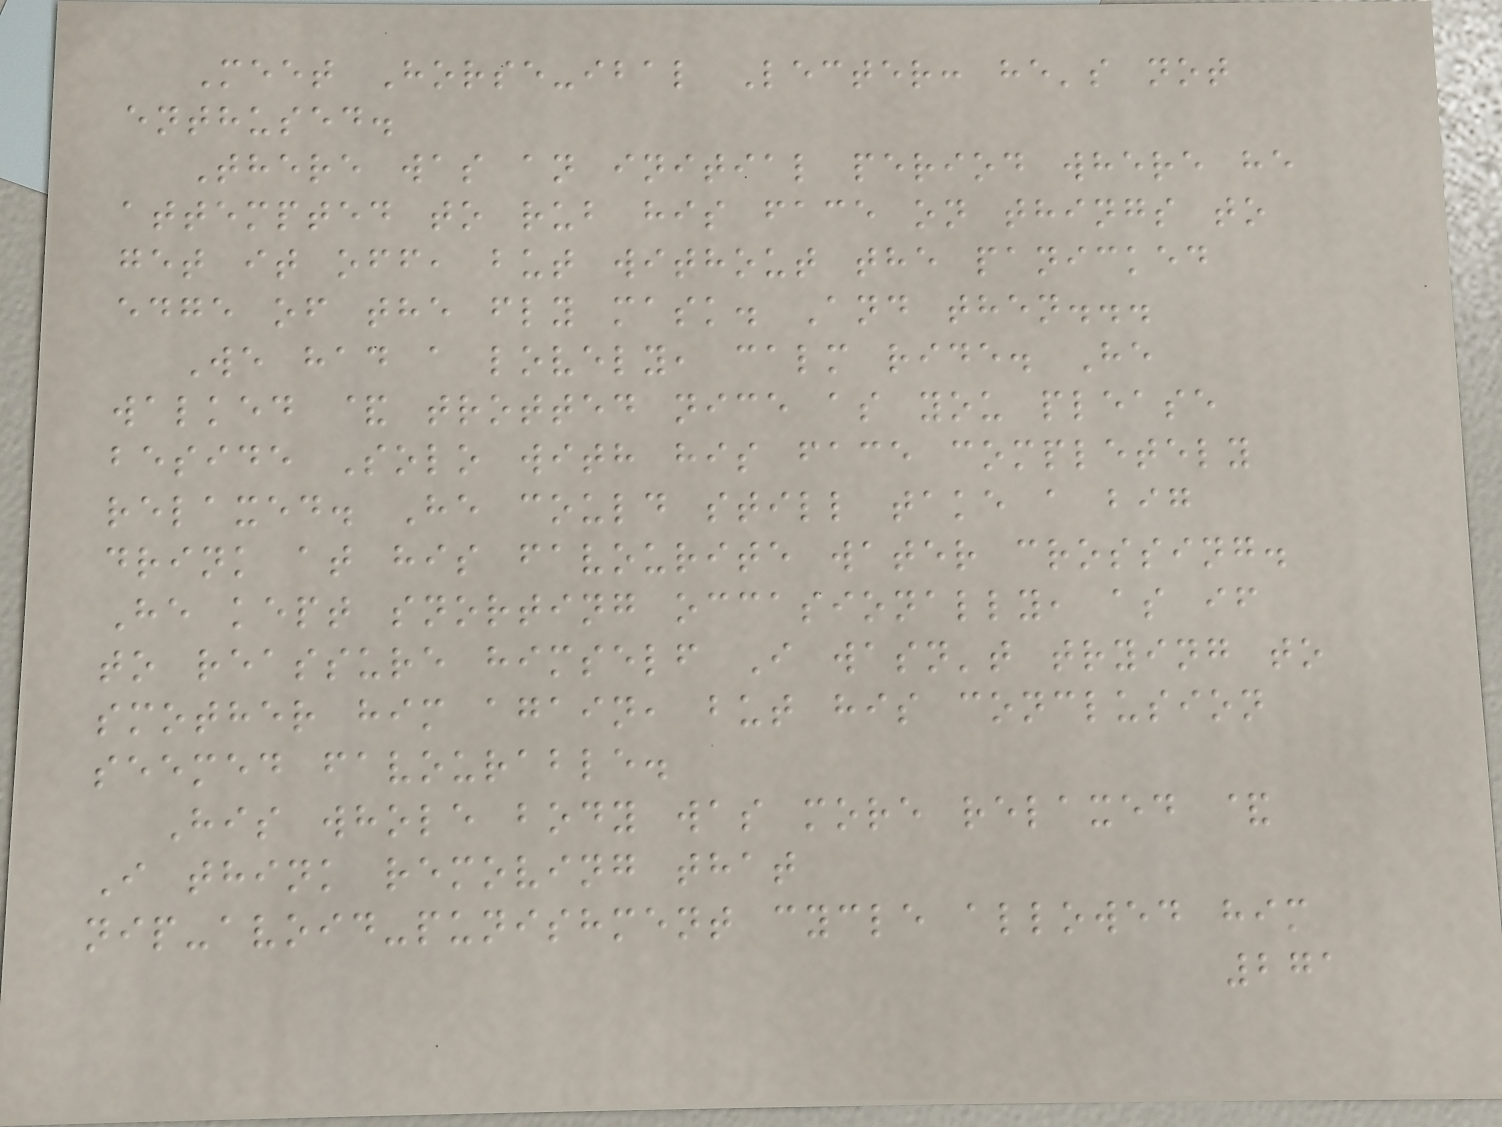Meet Horse-ibal Lecter: he's not
enthused.
There was an initial period where he
attempted to rub his face on things to
get it off, but without the panicked
edge of the fly mask. And then...
We had a lovely, calm ride. He
walked & trotted nice as you please
beside Solo with his face completely
relaxed. He could still take a big
drink at his favourite water crossing.
He kept snorting occasionally, as if
to reassure himself I wasn't trying to
smother him again, but his conclusion
seemed favourable.
His whole body was more relaxed &
I think removing that
nip-avoid-punishment cycle allowed him
271
